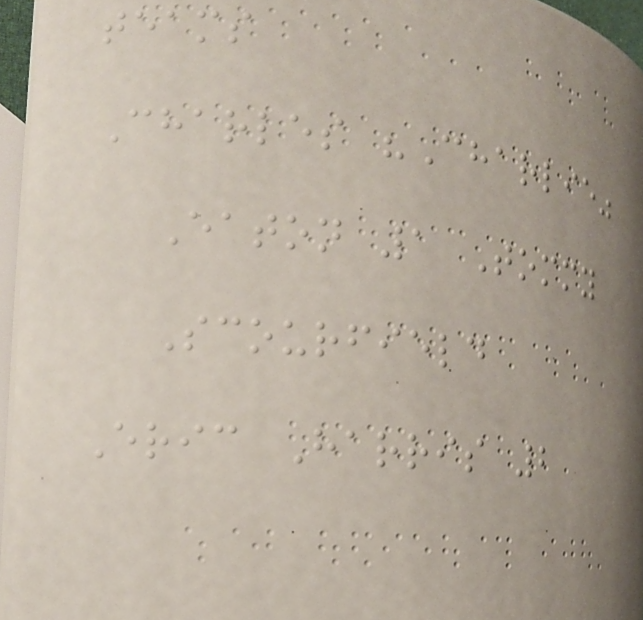teams
Charles "Charlie"
Eaton 1 Tommy
Scourfield
Eric Harris 2
